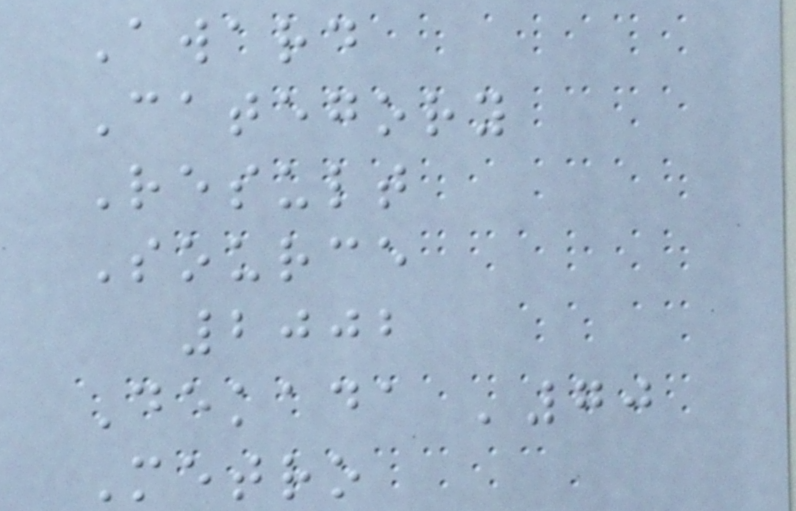Award
Category
Result
Source
2002
Dekada '70
Metro
